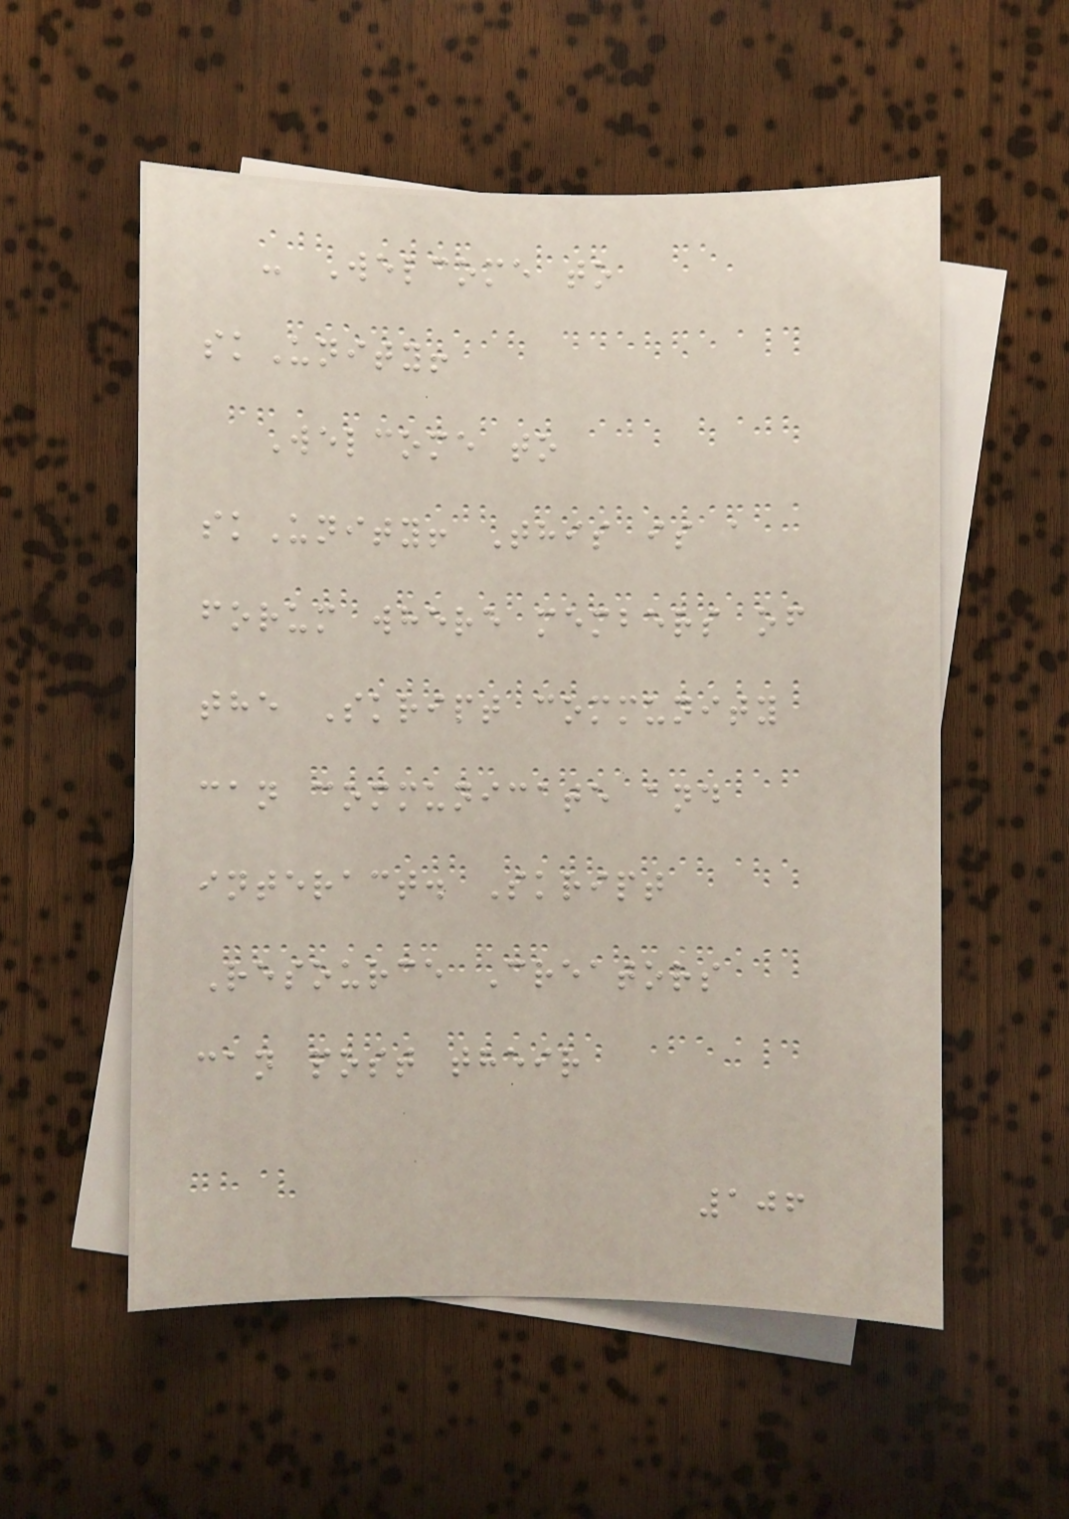- Welcome to
skUnity!
Welcome to
skUnity! This is a
forum where members of
the Skript community
can communicate and
interact. Skript
Resource Creators
can post their
106
